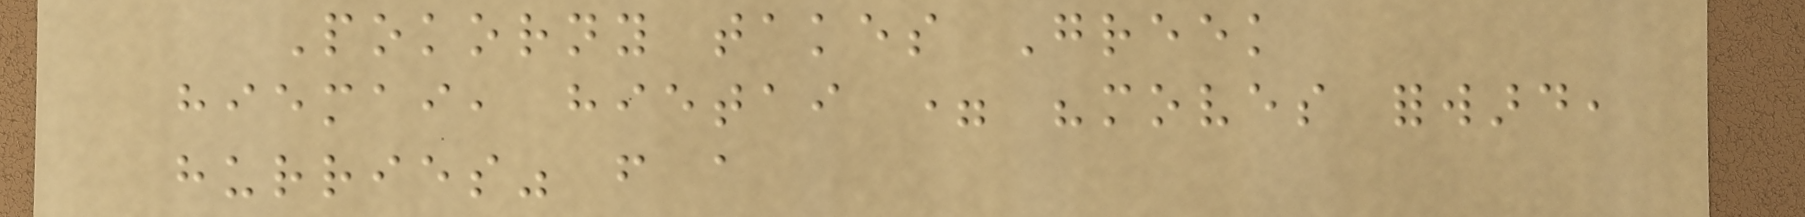Pokorny takes Greek
hiemai, hietai = "moves forward,
hurries" from a
